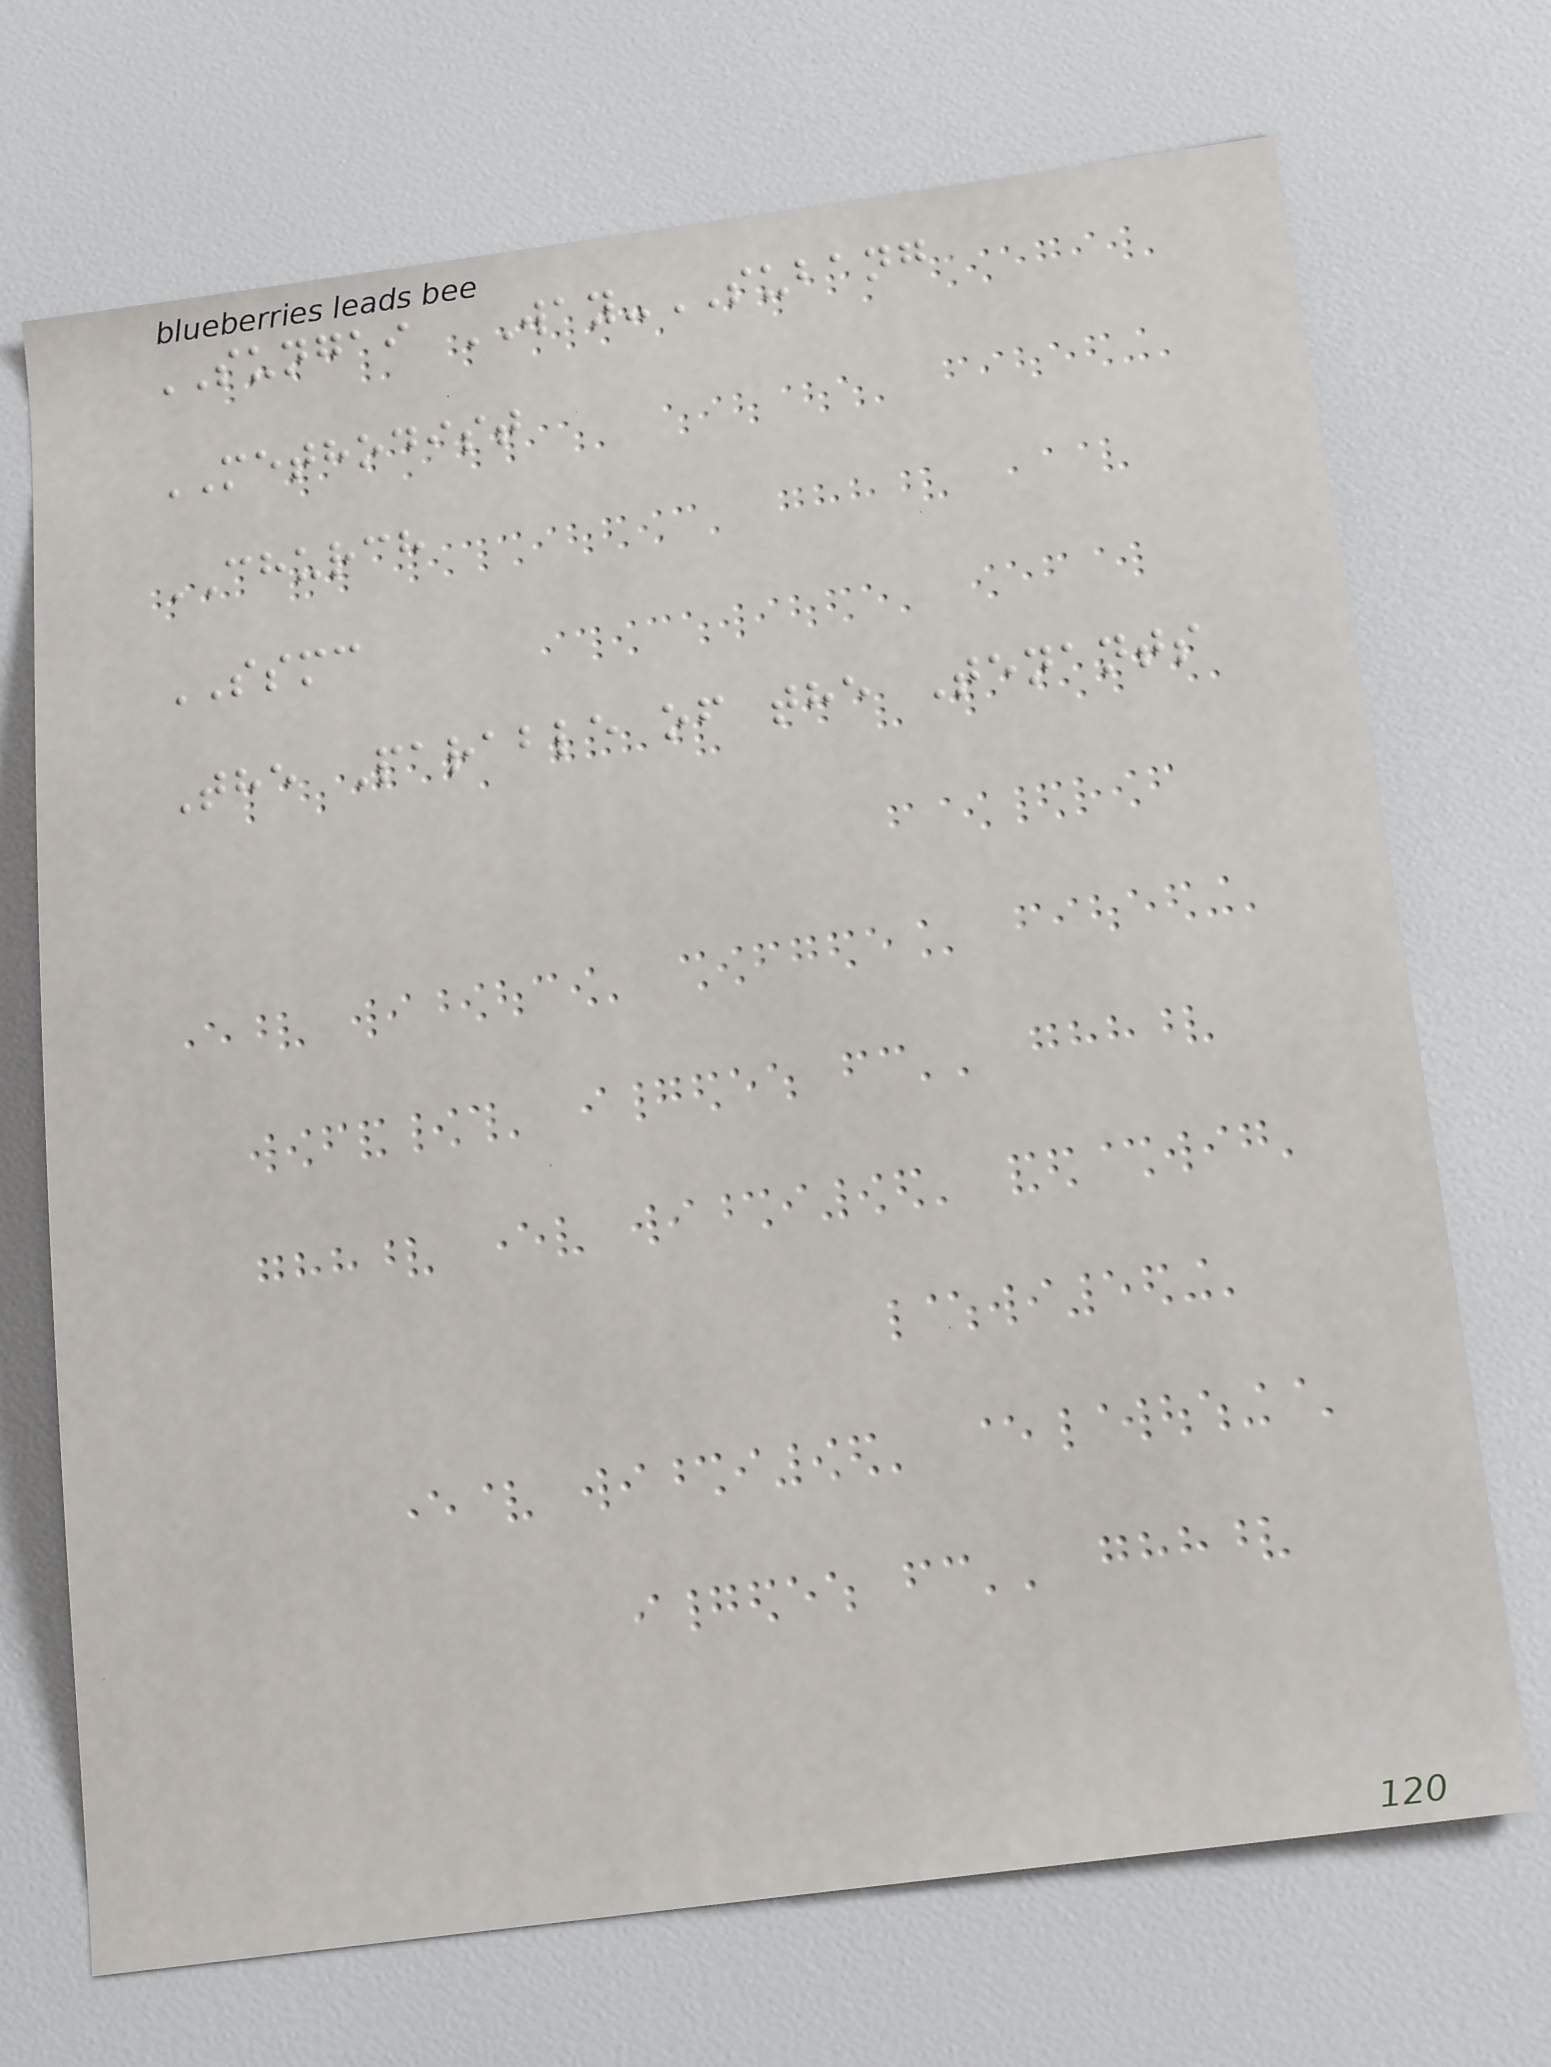SUNGAI WAY-SUBANG
METHODIST
CHURCH
SSMC
The Parable of the Tenants
